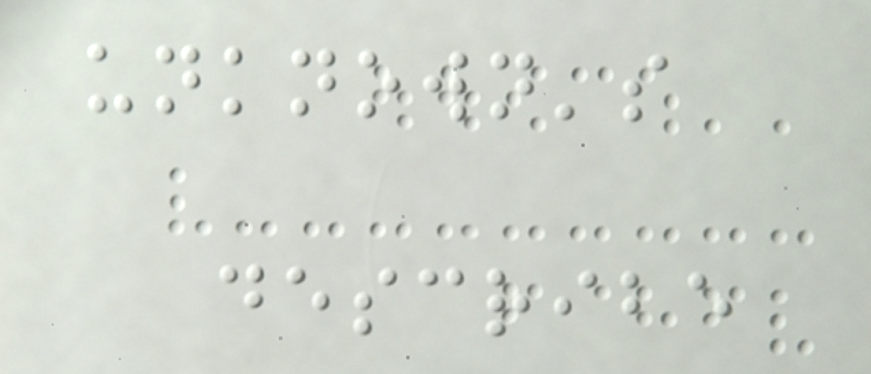unknown's
describe
